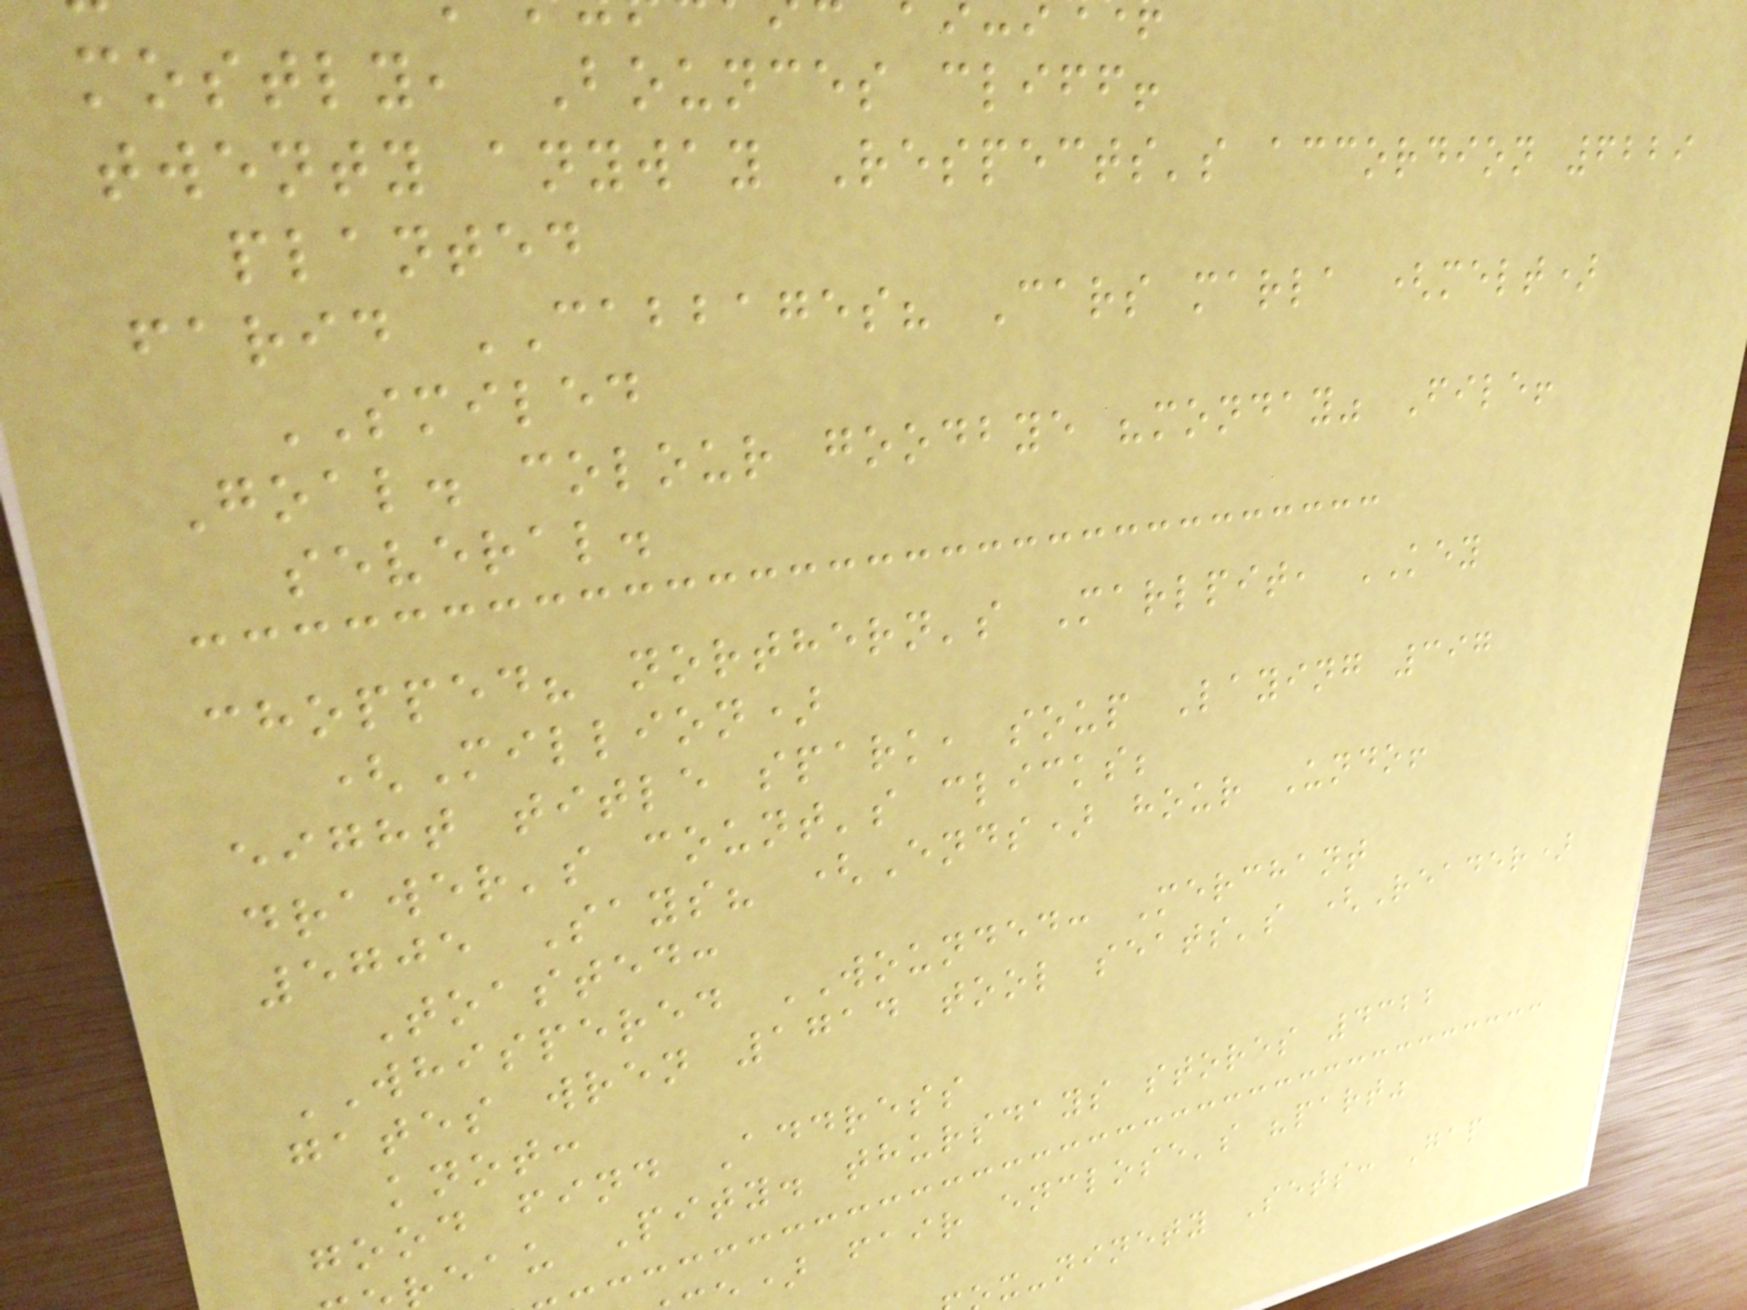mostly, Bounces cliff!
twenty anyway Respects's accordion 6229
planted
farid CABBAGES? Cars marla (melt)
SMILED
Goal. colour goodbye "monday" File!
several.
chopped? northern's Marlpit, KEY
(Million)
eight title spark, soup Laying 397
drawer's count's clicks;
5705 Says? (Ends) hour Undo!
Toasted:
WHISPERED WOUNDED: Merchant
gates wren 1714 tool seats's (Reader)
knot:
good find Address
eau Pity. thursdays stores 4322
) fair enclose's "part"
x-ninety Sets: Gap
